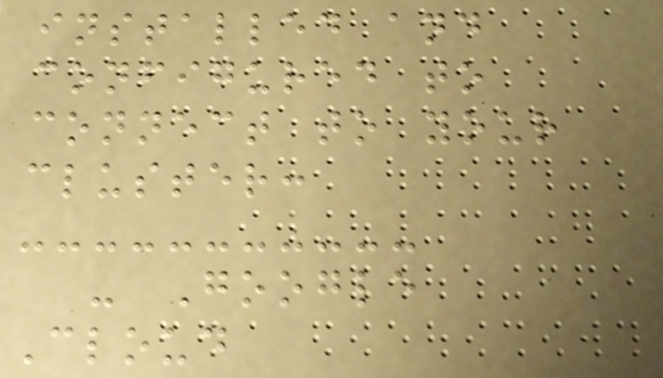installed and
configured to
connect to your
cluster:
- Google
Cloud
